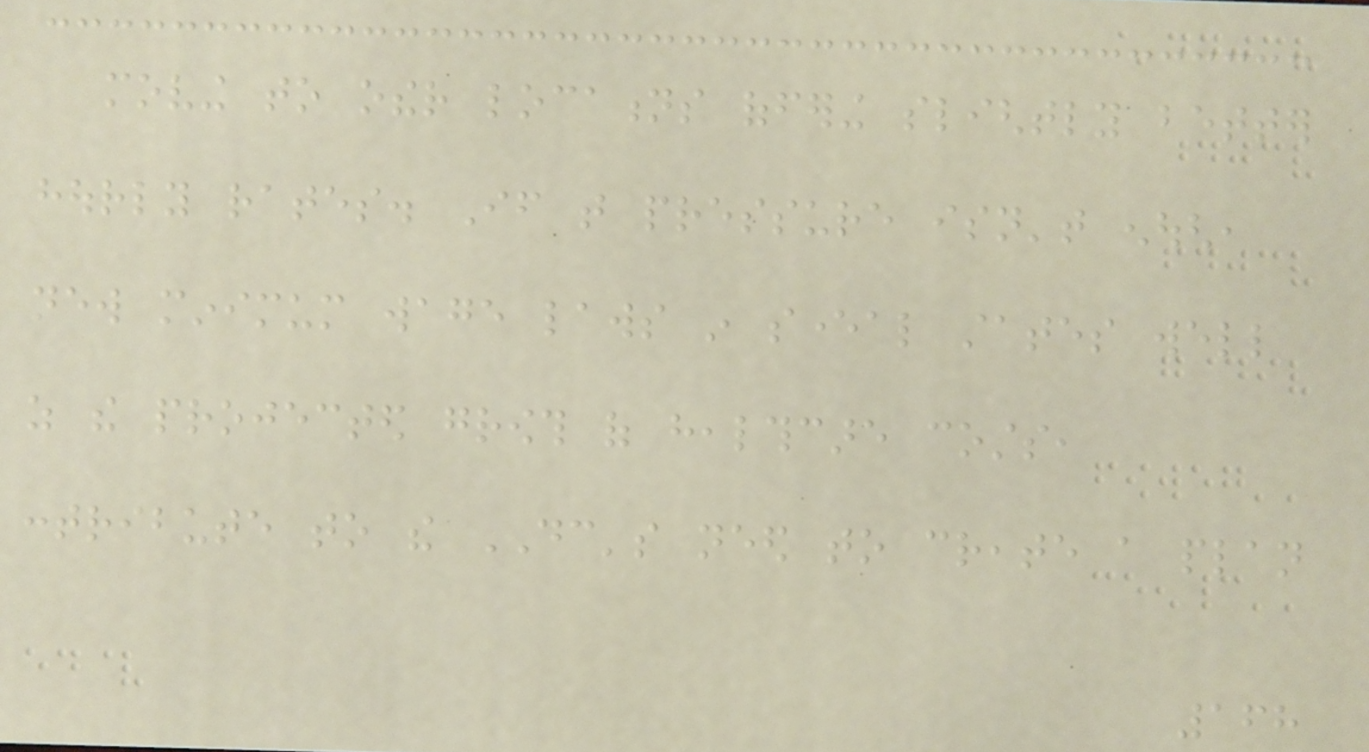moving to other locations offering slightly better
hourly rates. If that pressure isn't enough,
new minimum wage laws in several states well
as the projected growth of healthcare costs,
contribute to the DC's need to create a plan
168
